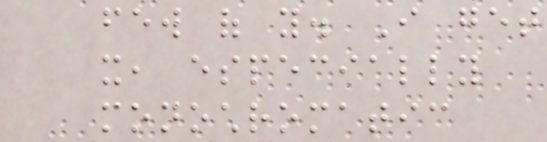few of you. I get
it, especially
monochromatic
